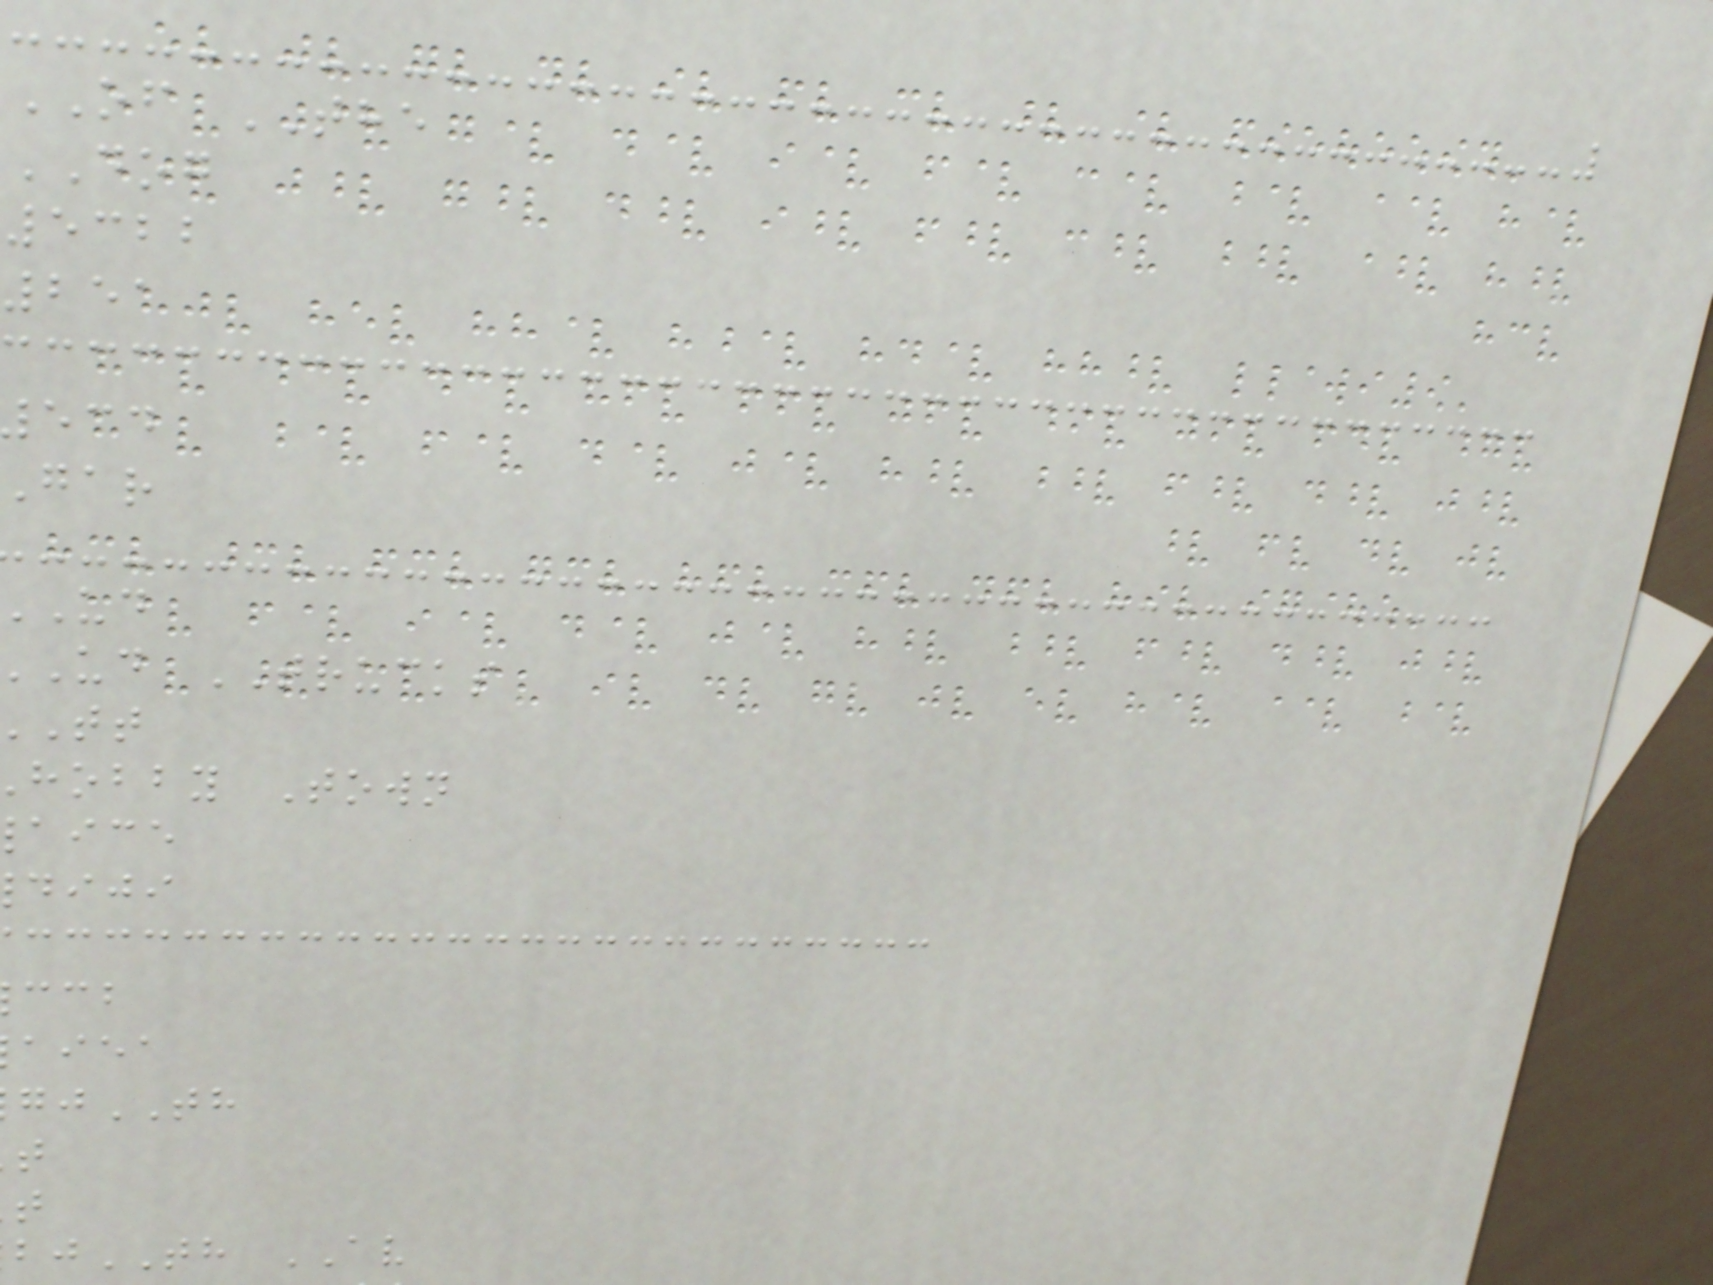OF THE
DOG
5322
251
ud TRUCKS
hobby Town
aice
diji
aiea
TH
TH AV
